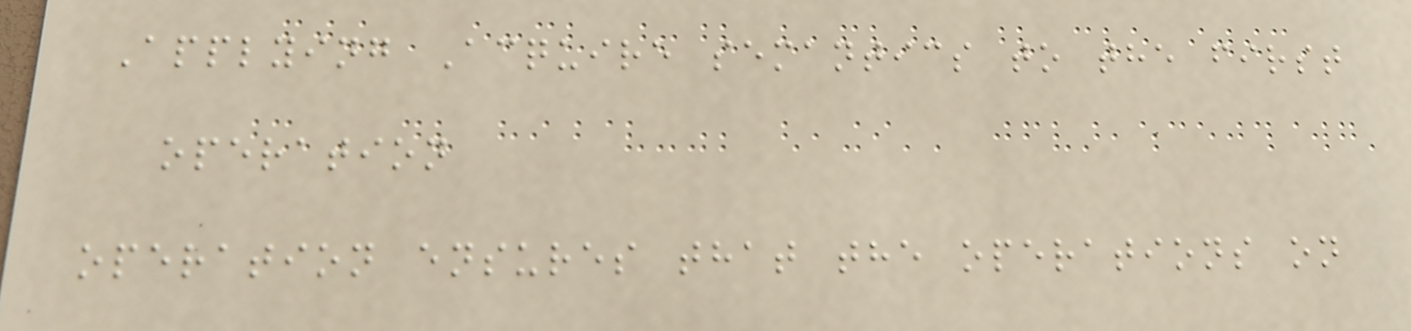Applying Acquire semantics to the first
operation
operation ensures that the operations on
